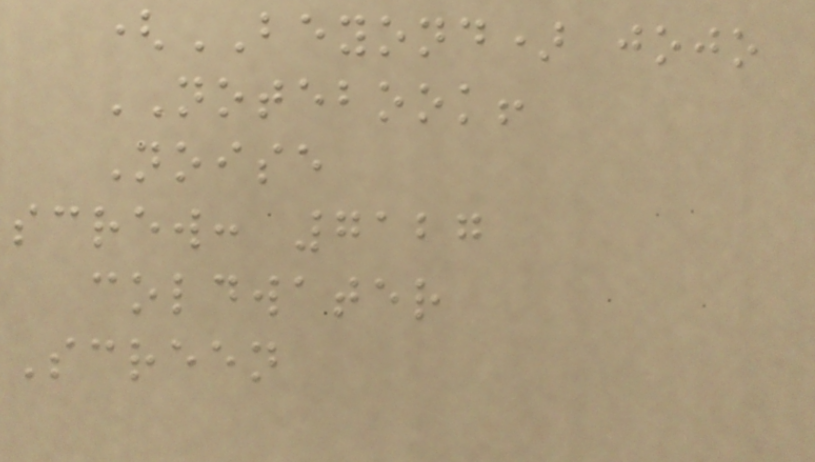(BEYOND) jojo
NOTEBOOK!
Noise
screw: 7127
coldwater
Screen
